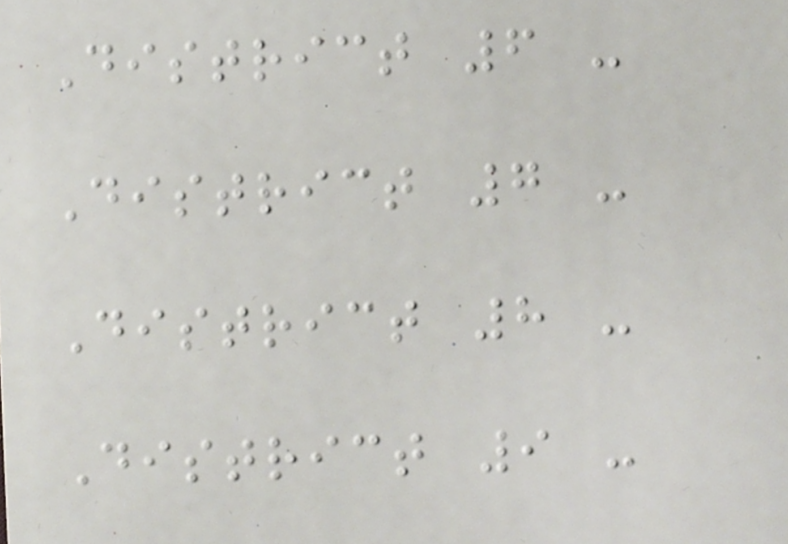District 6 -
District 7 -
District 8 -
District 9 -
